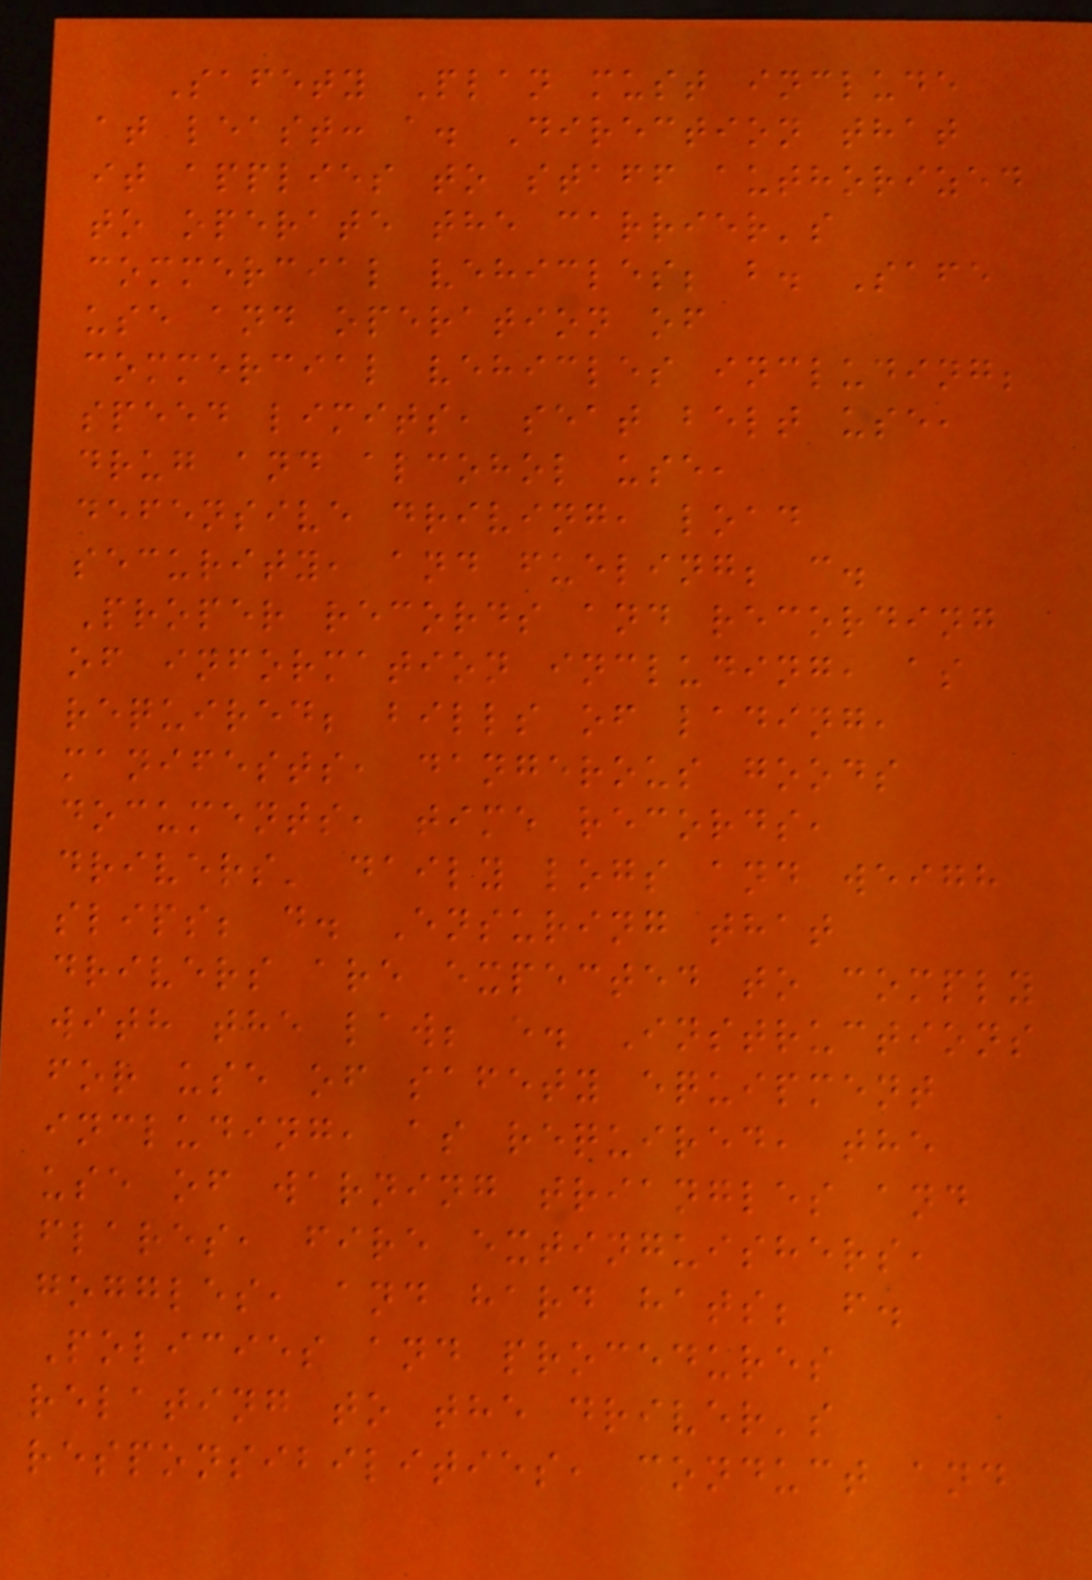Safety Plan must include
at least: a. Direction that
it applies to staff authorized
to operate the carrier's
commercial vehicles; b. Safe
use and operation of
commercial vehicles including;
speed limits, seat belt use,
drug and alcohol use,
defensive driving, load
security, and fueling; c.
Proper records and recording
of information including, as
required; bills of lading,
manifests, dangerous goods
documents, time records,
drivers' daily logs and weigh
slips; d. Ensuring that
drivers are expected to comply
with the law; e. Instructions
for use of safety equipment
including, as required, the
use of warning triangles and
flares, fire extinguishers,
goggles, and hard hats; f.
Policies and procedures
relating to the driver's
responsibilities, conduct and
